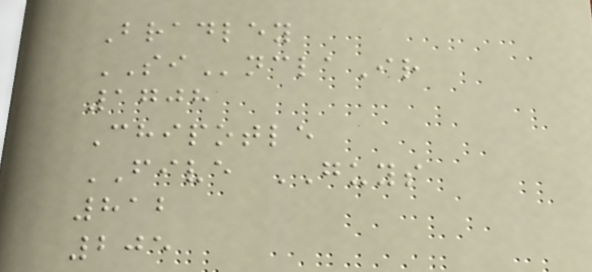Bradley
SInclaIr
1708
Chipotle
FIVE GUYS
812
205
